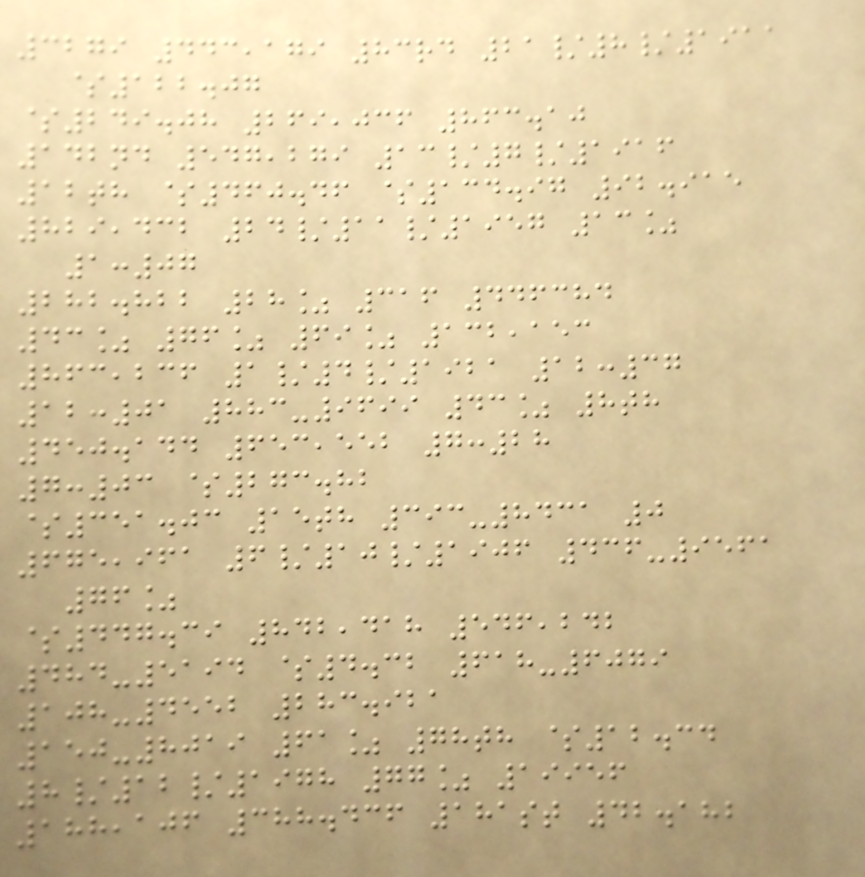3279 443,179 83rd 21/8/1911
$122.07
$249.08 269,036 863.10
142nd 547,279 13/7/1916
12th $460.46 $134.97 92.915
829,432 24/11/1957 13%
1:07
282.822 28% 316 446384
43% 76% 69% 132,153
863,236 1/4/1921 12:37
12:01 883-9699 43% 8th
450.144 653,552 7:28
7:03 $273.82
$351.03 15th 393-8431 0
675,961 6/10/1906 436-9561
76%
$447.39 842,418 546,242
484-5194 $4.32 618-6079
108-4552 283.921
150-8019 61% 78th $12.34
8/12/1978 77% 19956
188,106 388.436 181st 42.182
